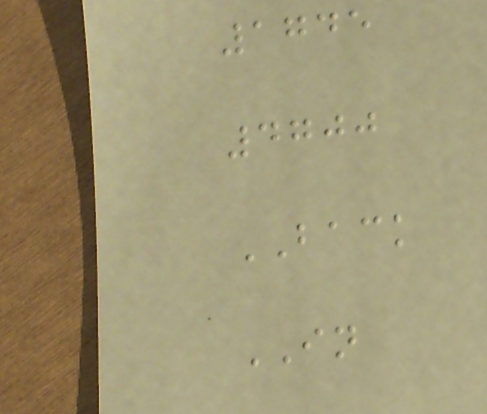1745
4700
BACK
IN
